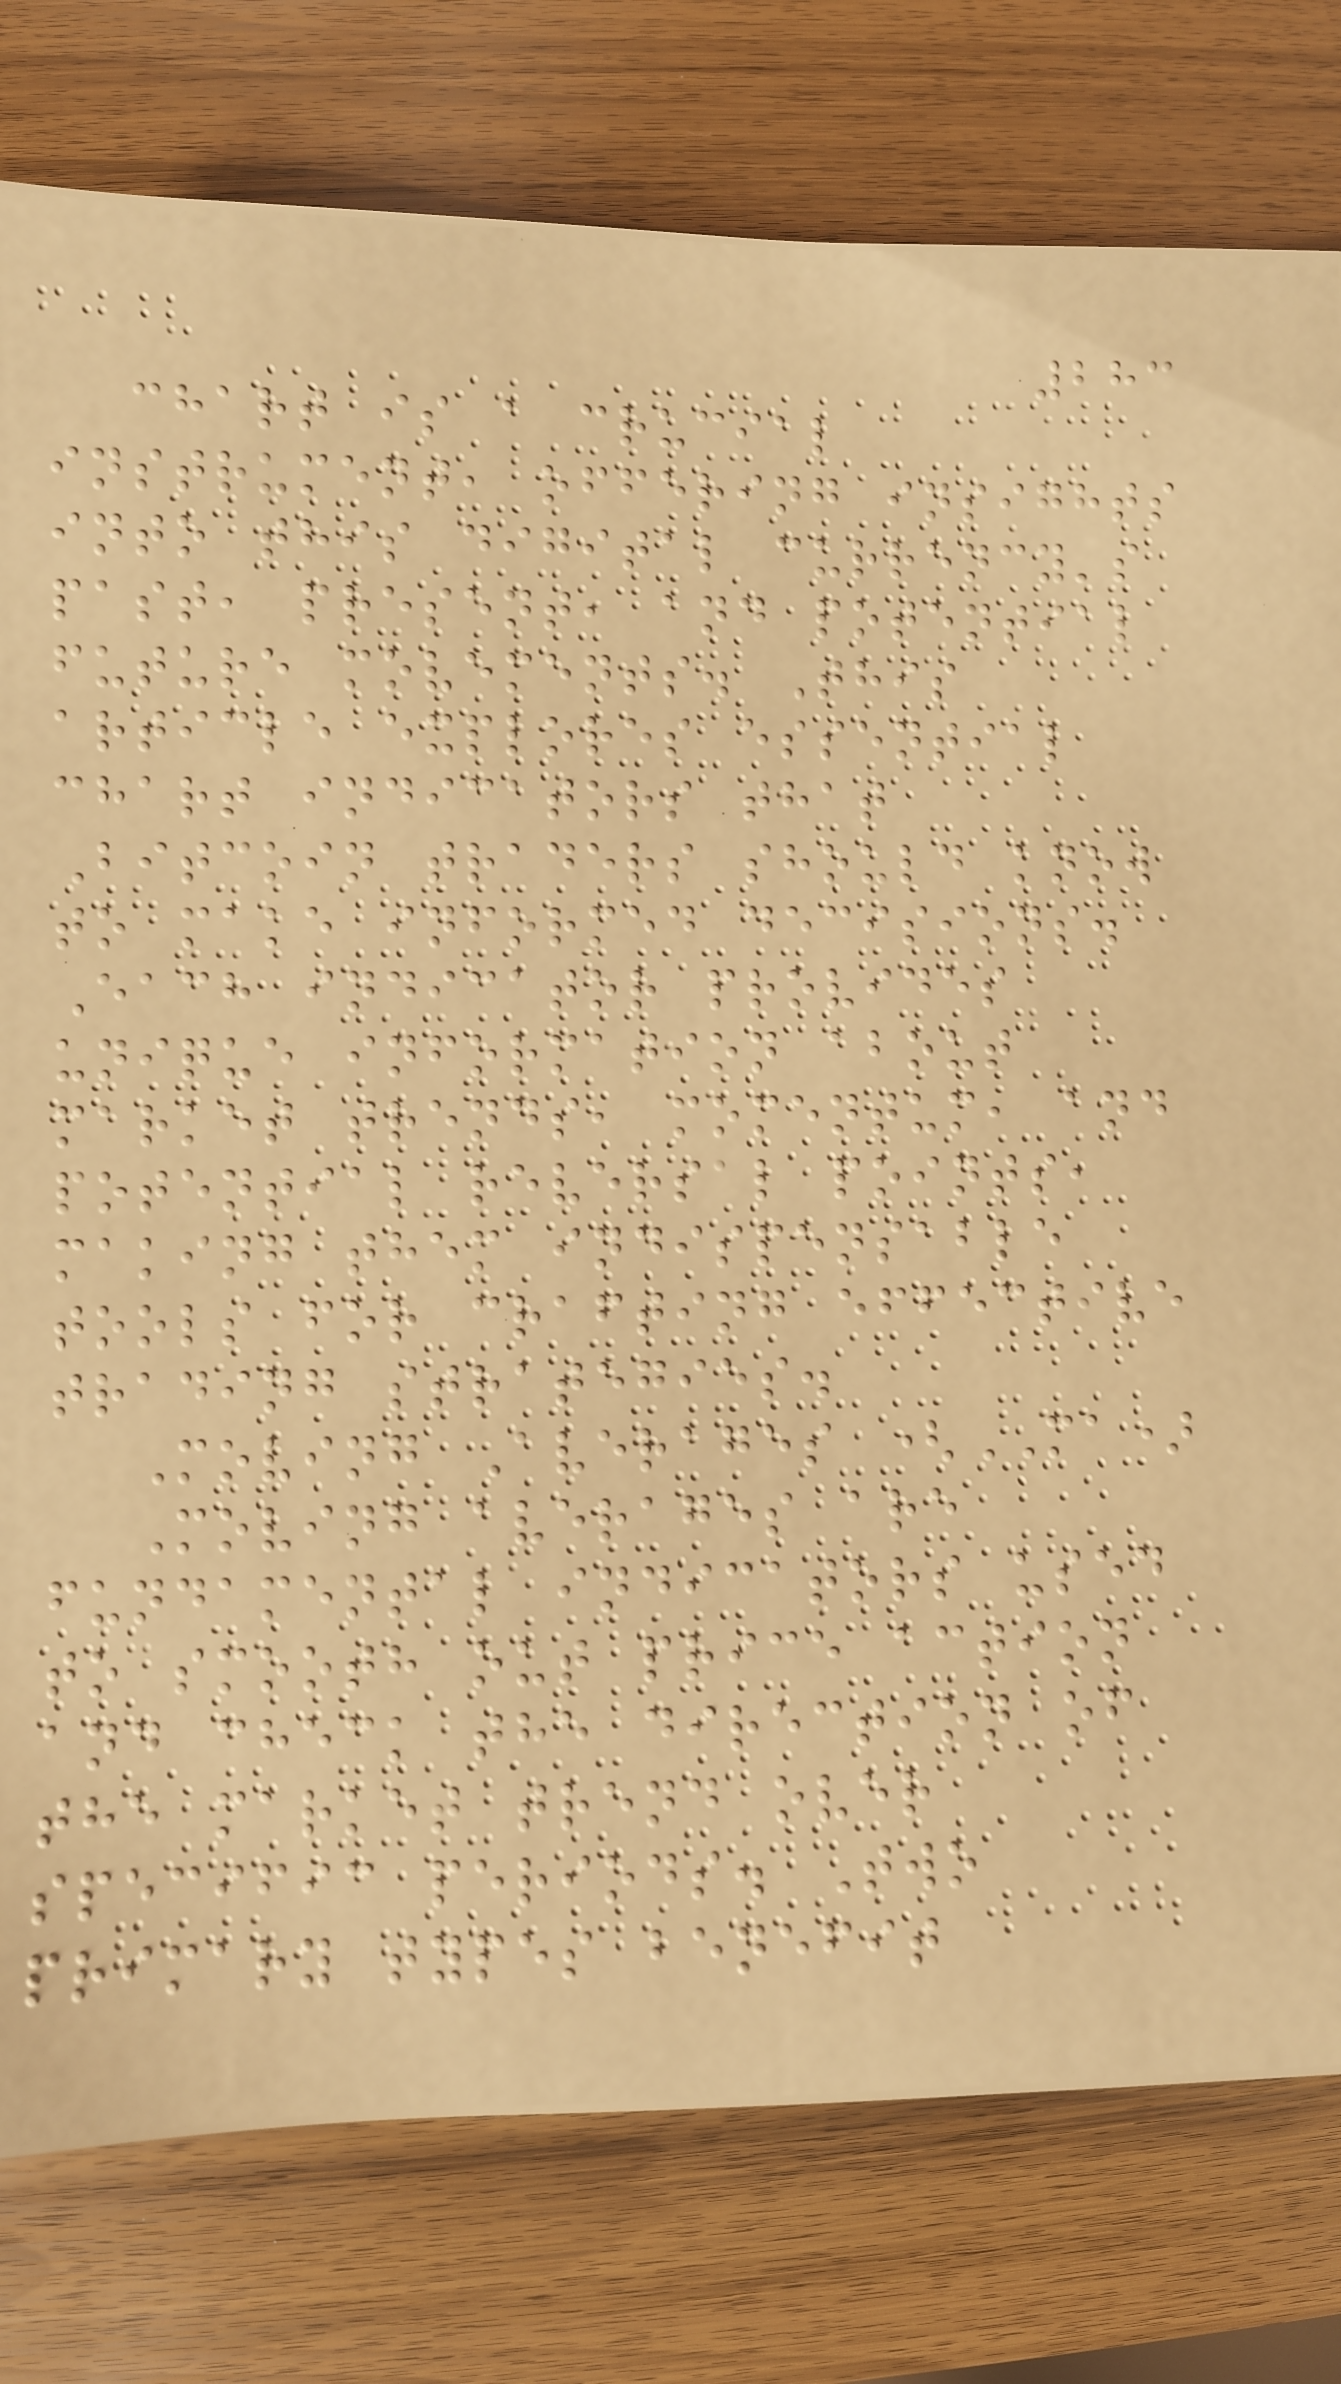283
chart is a crucial
instrument, offering insights
into this digital currency's
past, present, and potential
future movements. This
article explores essential
chart indicators that
Bitcoin traders should know
to make informed decisions.
Each indicator provides
unique information about
market trends, momentum, and
potential reversal points,
making them indispensable
tools for crafting effective
trading strategies.
Moving Averages (MA)
Moving averages are
fundamental indicators used
to smooth out price action
and check the direction of
the market trend over
specific periods. Two
primary types benefit
